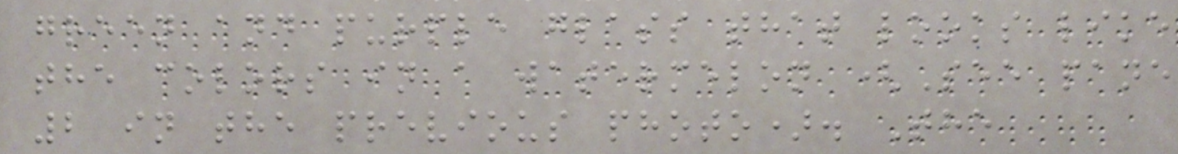green and purple glass that looks like
the colors in a watermelon (See pane
2 in the previous photo). The
